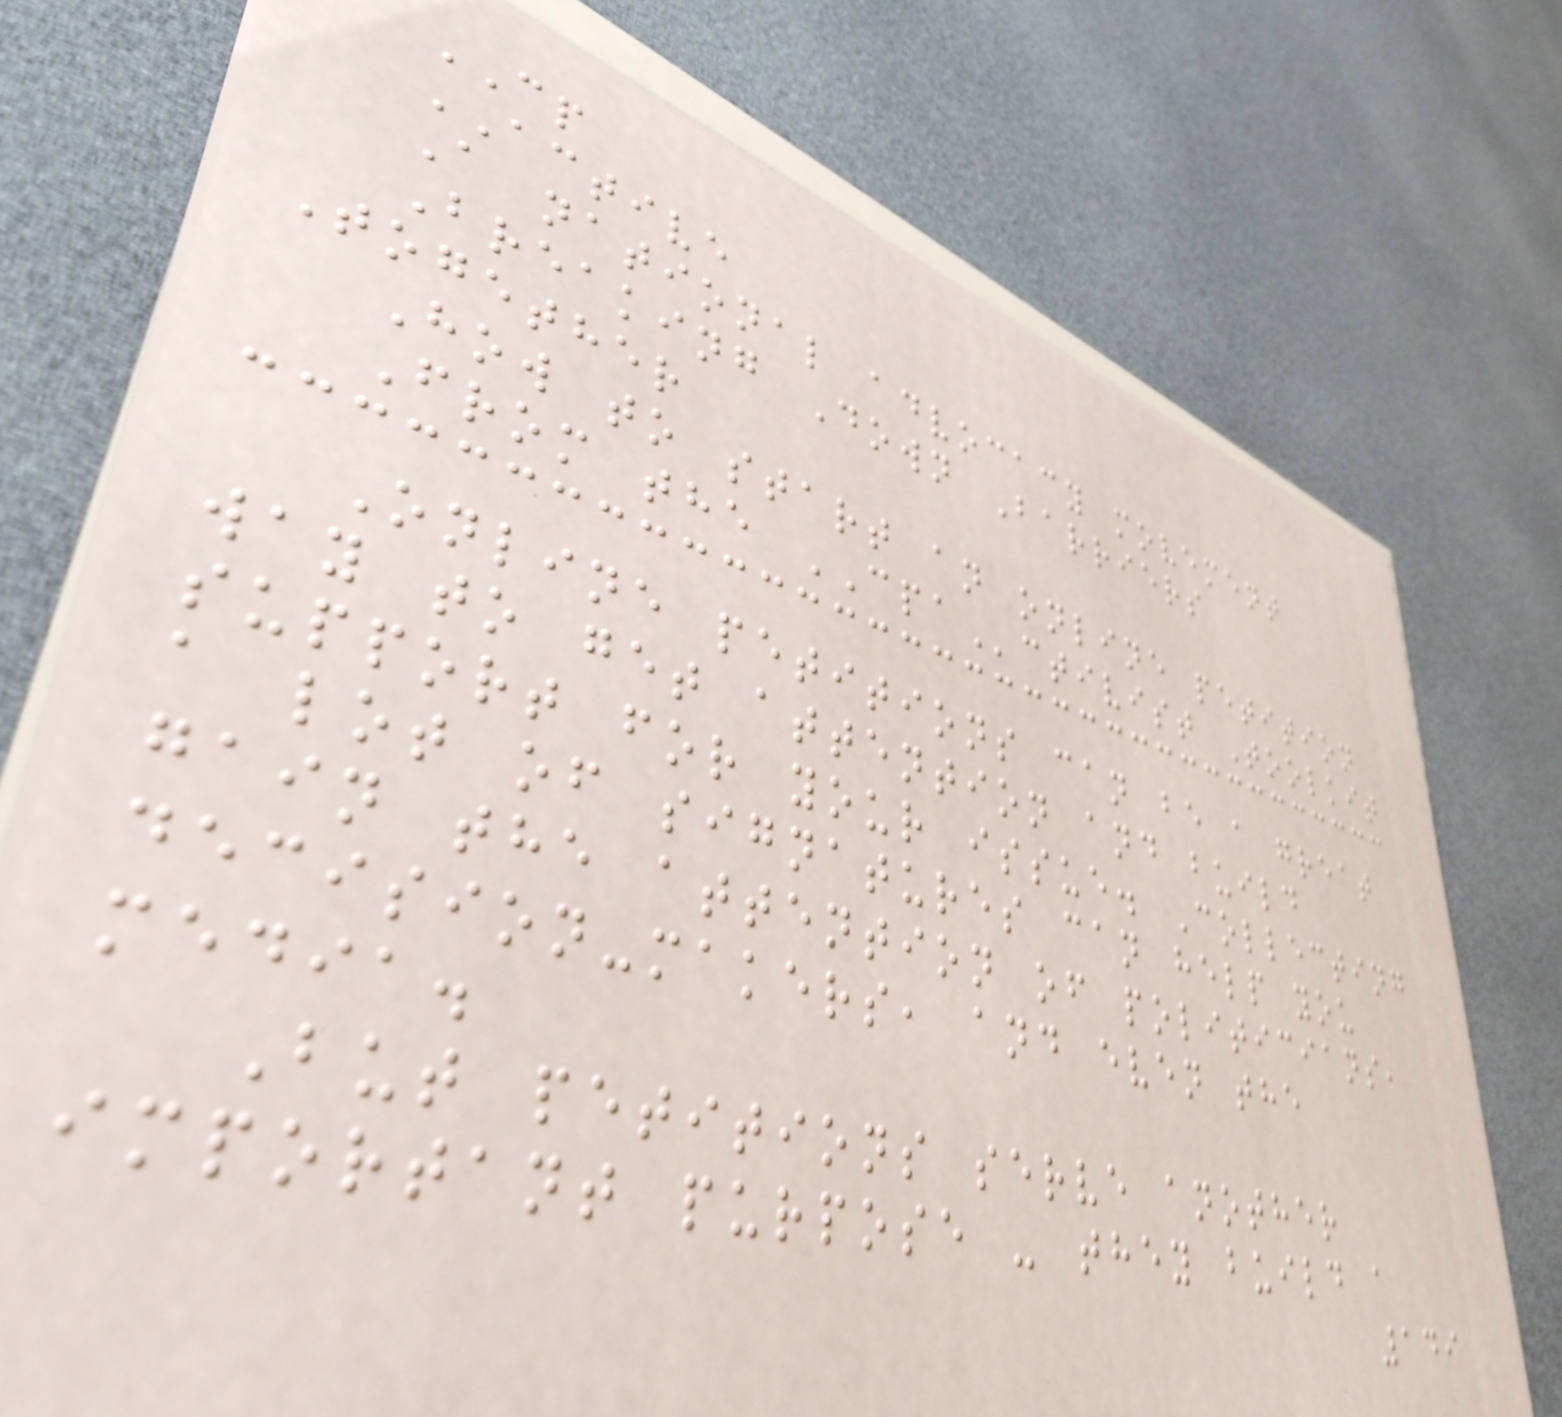CP
ACTIVE
A national advocacy movement
Breaking Down Barriers
Together
How to start an online petition
From the CPActivist Toolkit
Online petitions can be a great
way to get attention and build
support for your issue. Collecting
a lot of signatures can help you
gain the attention of politicians,
decision-makers, and even the
media.
But petitions serve another
important purpose - they build a
149
